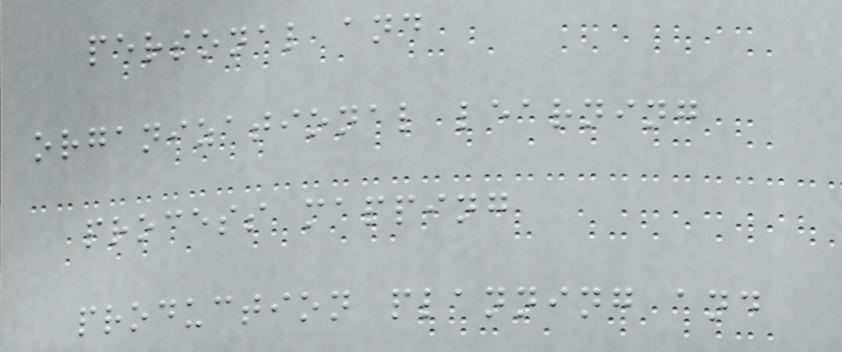personal and
organizational learning
process mapping
production planning and
